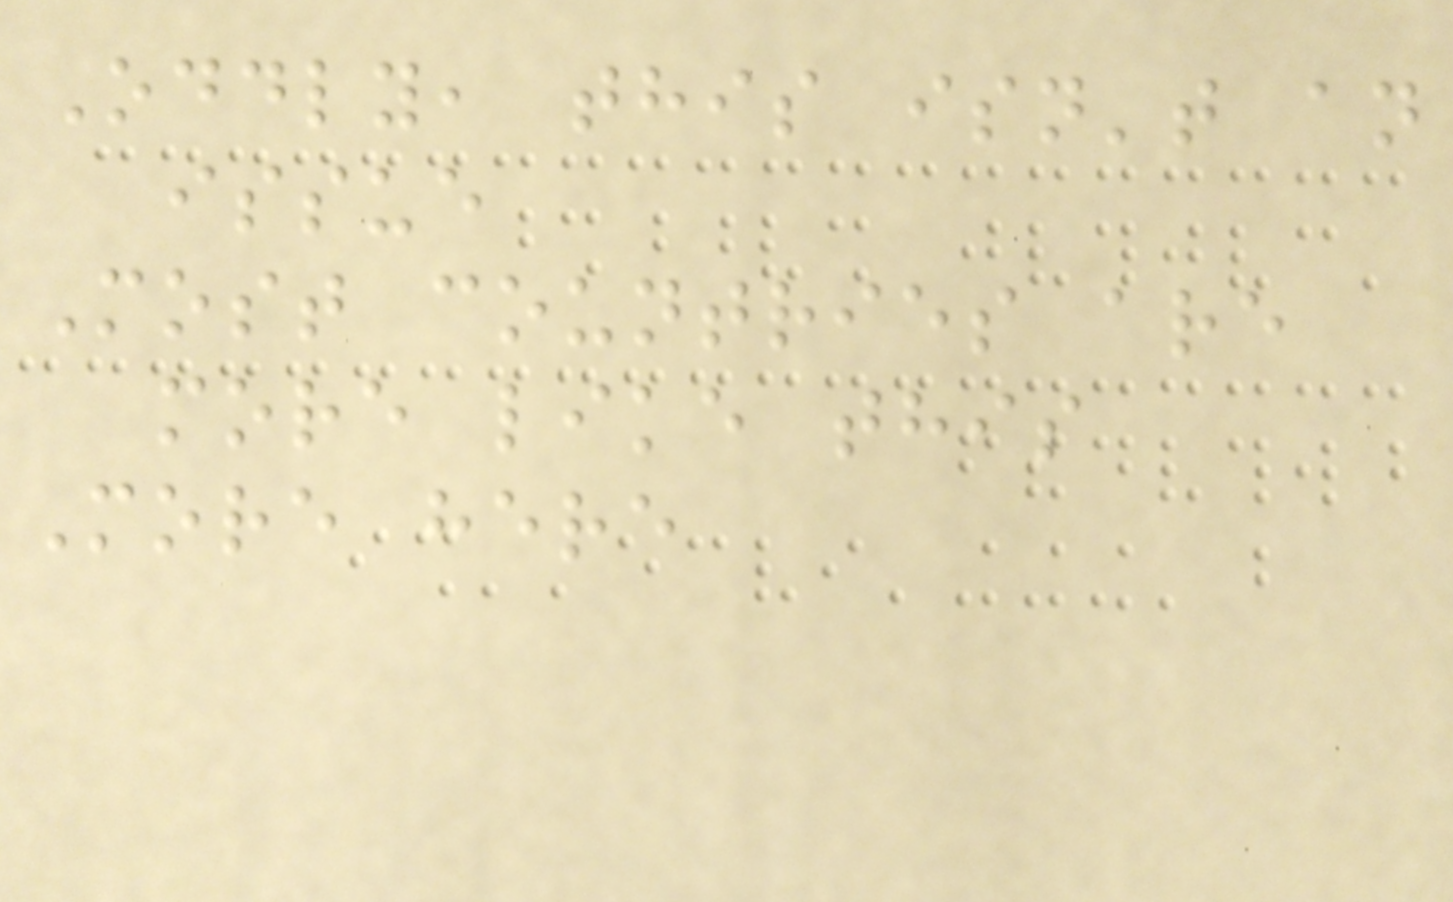Oddly, this isn't an
issue
Most countries are
more like this
More here
